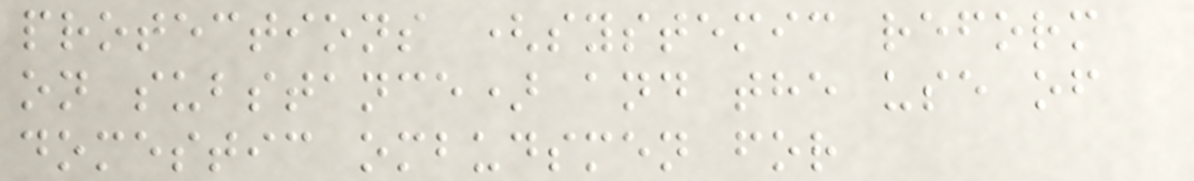protections (systemic reform
on substance) and the use of
domestic ombudsmen for
